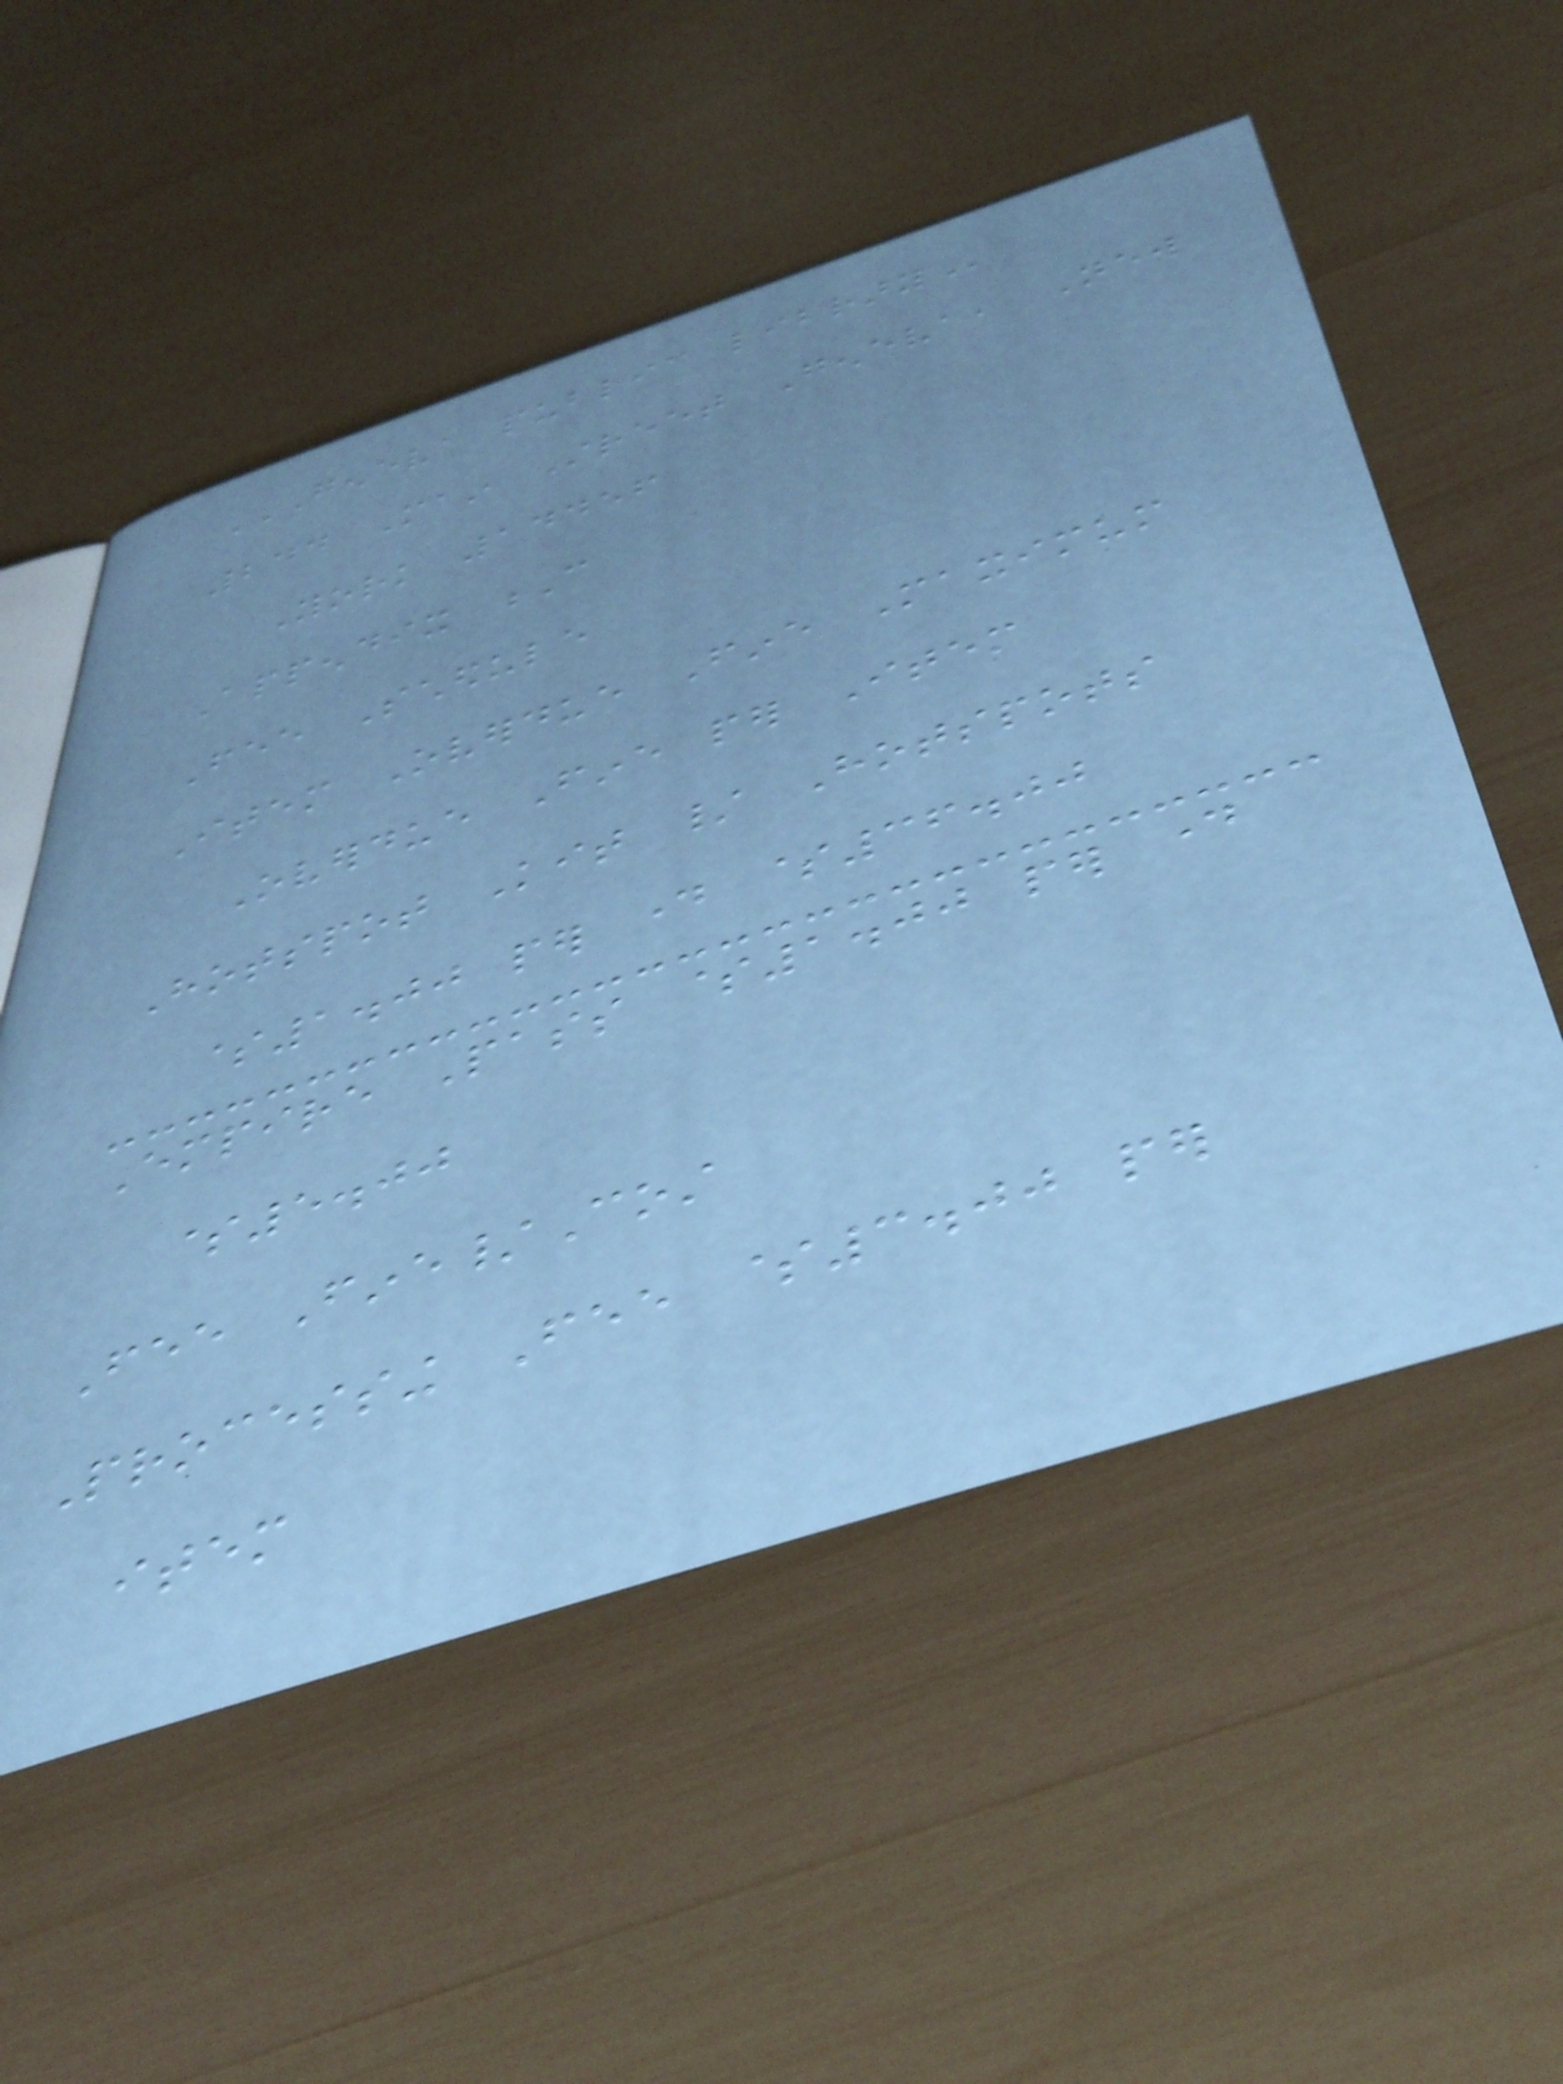GENEVA PUBLIC LIBRARY
244 Main Street Geneva, New
York 14456
Appendix C
Fee Schedule
Item Overdue Fine Maximum
Overdue Fine per Item
Hotspot Kit / Hotspots
$1.00 per day $36.00
Empire Pass $1.00 per day
$5.00
Fee Fine/Cost
Processing Fee $3.00 per
item
